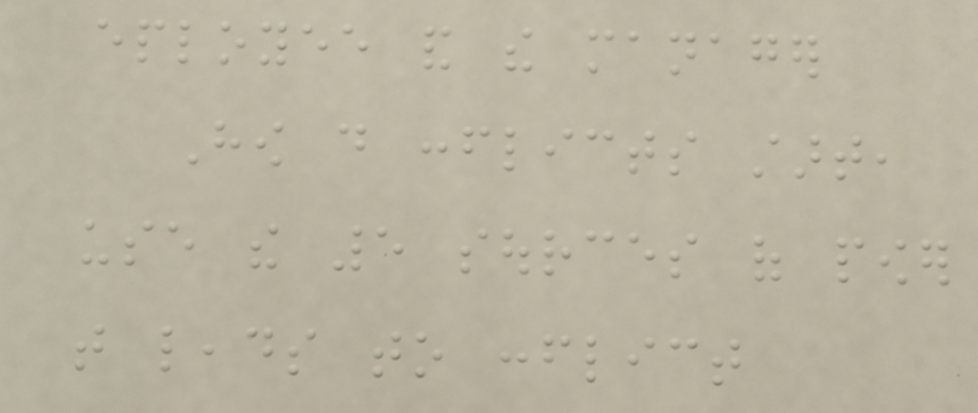eployee and the manager
How do conflicts start,
use the 5 sources of power
that leads to conflict
